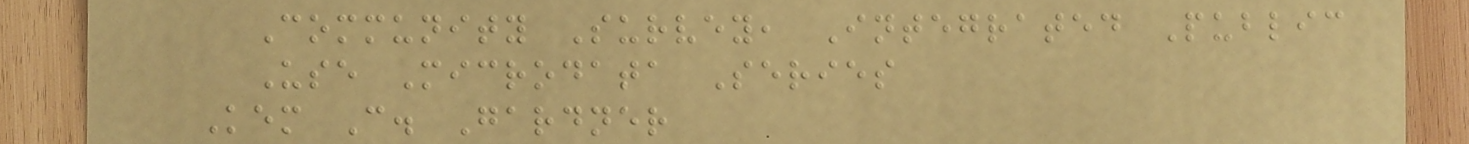Community Survey, Integrated Public
Use Microdata Series
Kem C. Gardner
